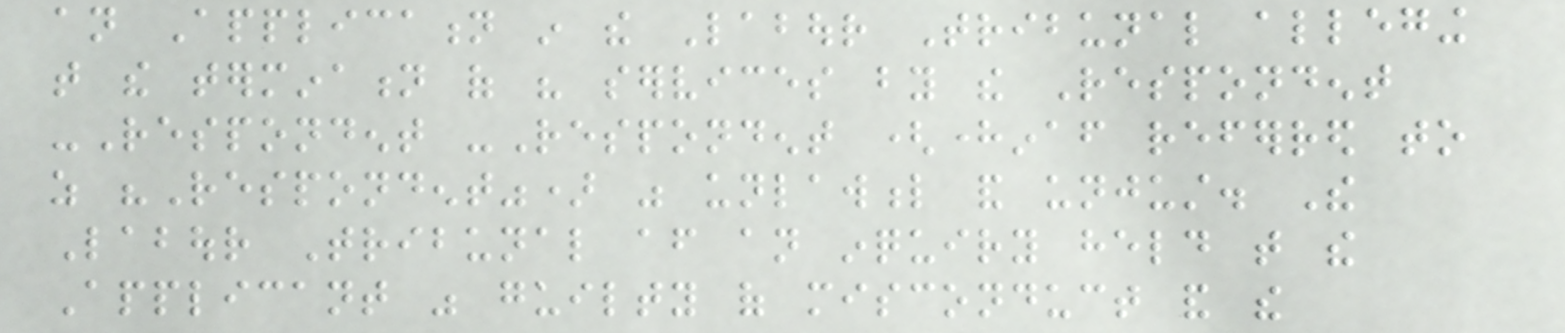an Application in the Labour Tribunal alleging
that the termination of his services by the Respondent
-Respondent -Respondent (hereinafter referred to
as "Respondent") was unlawful and unjust. The
Labour Tribunal after an inquiry held that the
Applicant was guilty of misconduct and the
